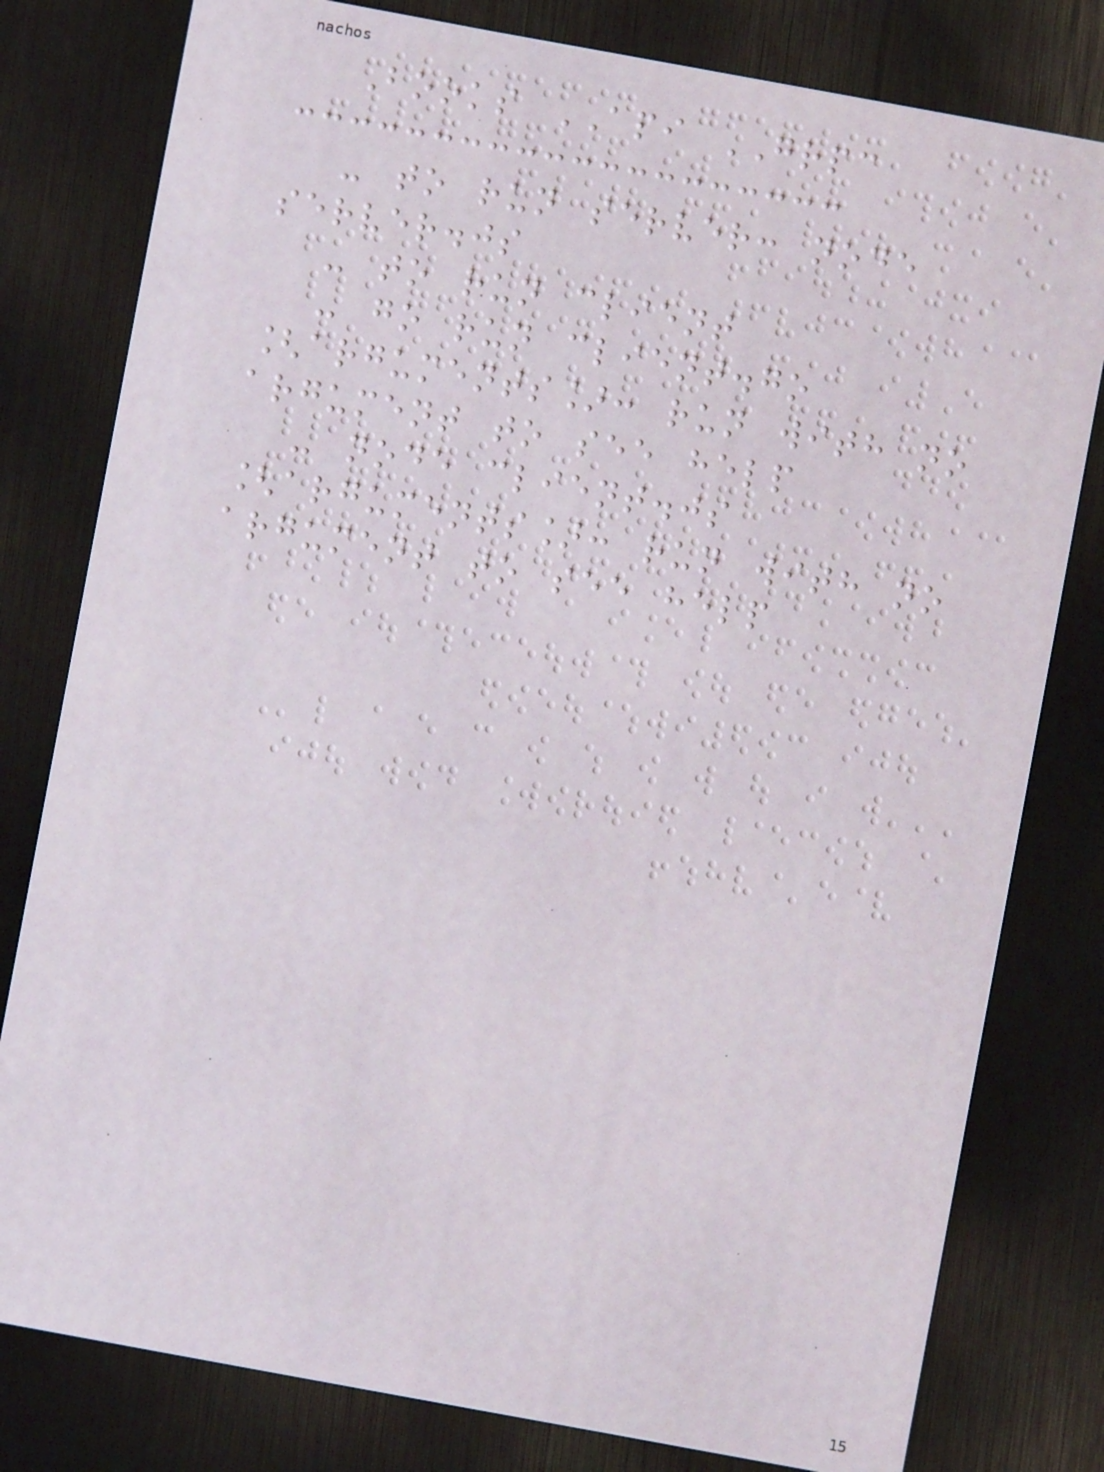Books API GRPC
- to run server: node
server.js
- to run client
- go run client.go
[arguments]: run with no
argument to see help
- node client.js
[arguments]: run with no
argument to see help
